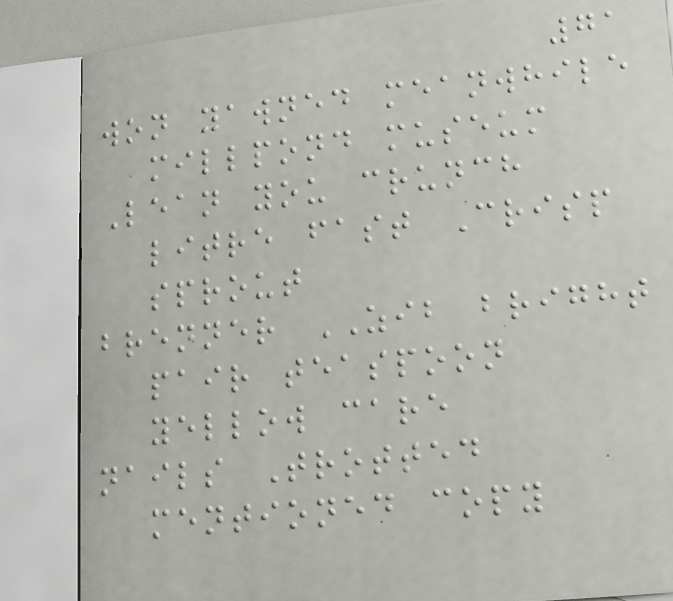71
won yawned meanwhile
millpond museum
Lean you crunch
litre fast Crisp
sprout
brenner ZIB bright
pair teaspoon
yellow care
nails Trotted
mentioned copy
